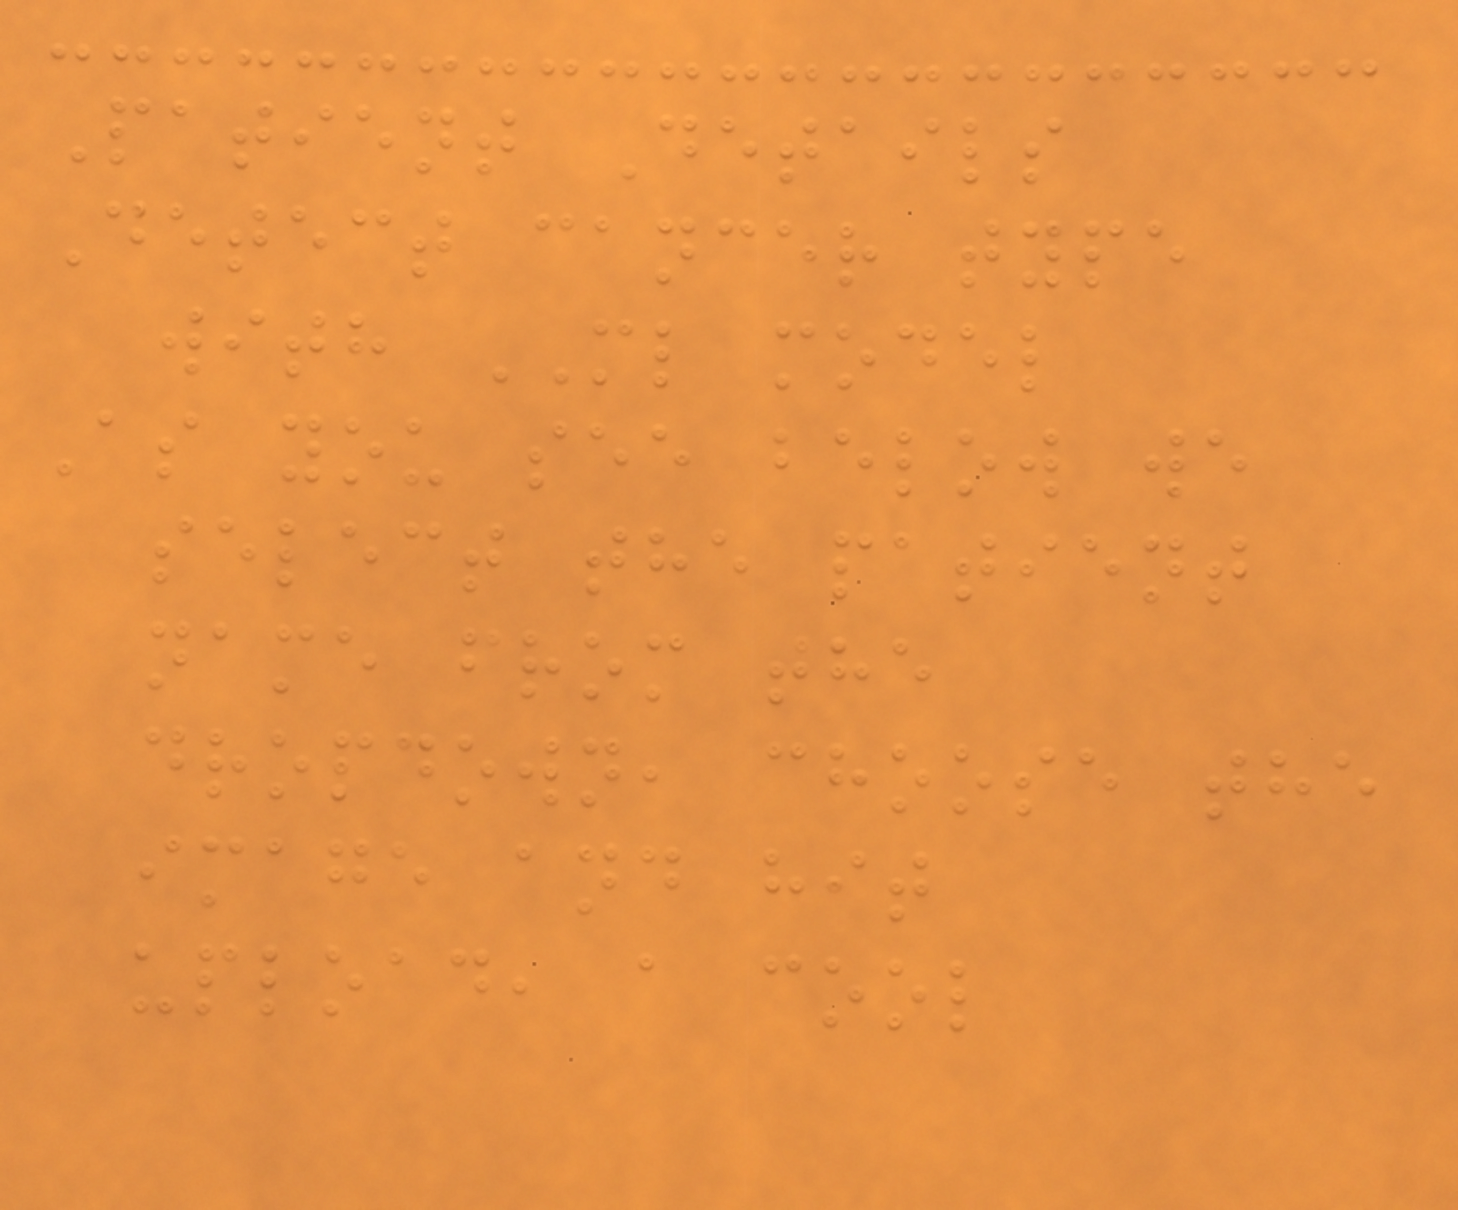Patient Details
Detect cancer type
with ML model
As you see below we
select the patient
name from the
dropdown, choose the
image and hit
upload, a cool
